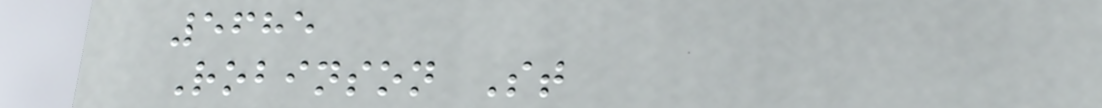5685
Robinson St
